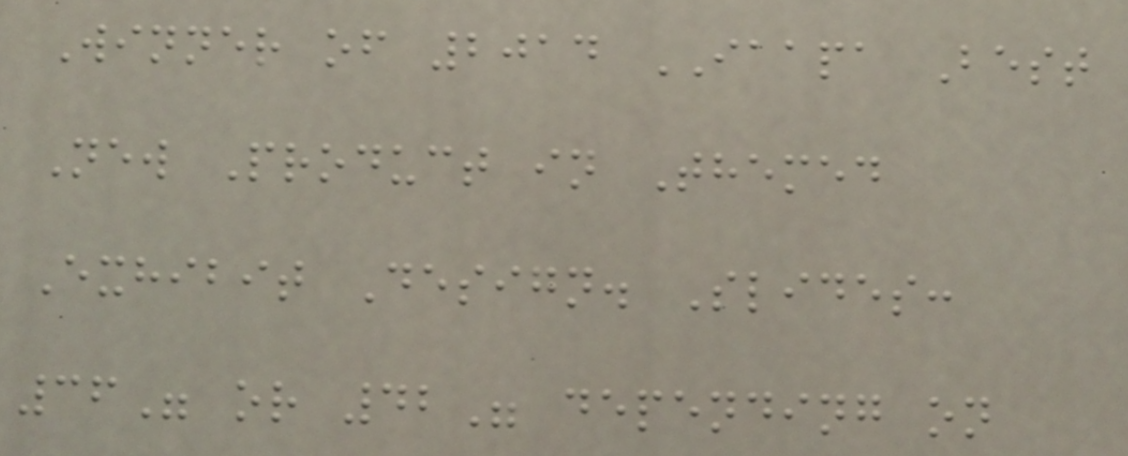Winner of 2014 IAAPA Best
New Product in Themed
Exhibit Design. Slides:
36" or 42" depending on
